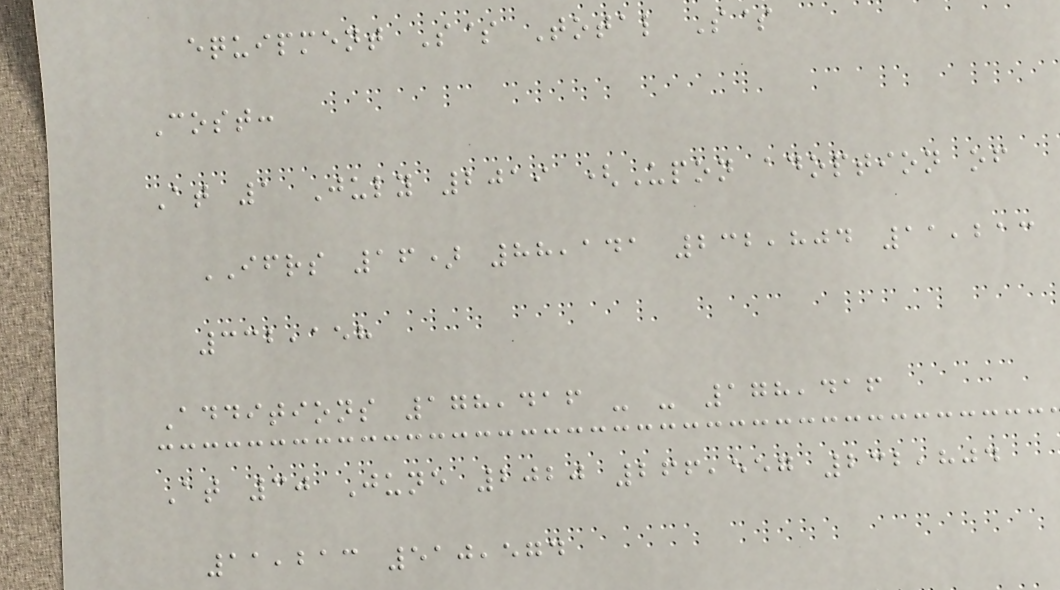equipment S$ Total S$
Cost:
At 1 July 2019 (Upon adoption of
IFRS 16) 88,141 232,804 11,213
332,158
Additions 178,416 - - 178,416
At 30 June 2020 266,557 232,804
11,213 510,574
